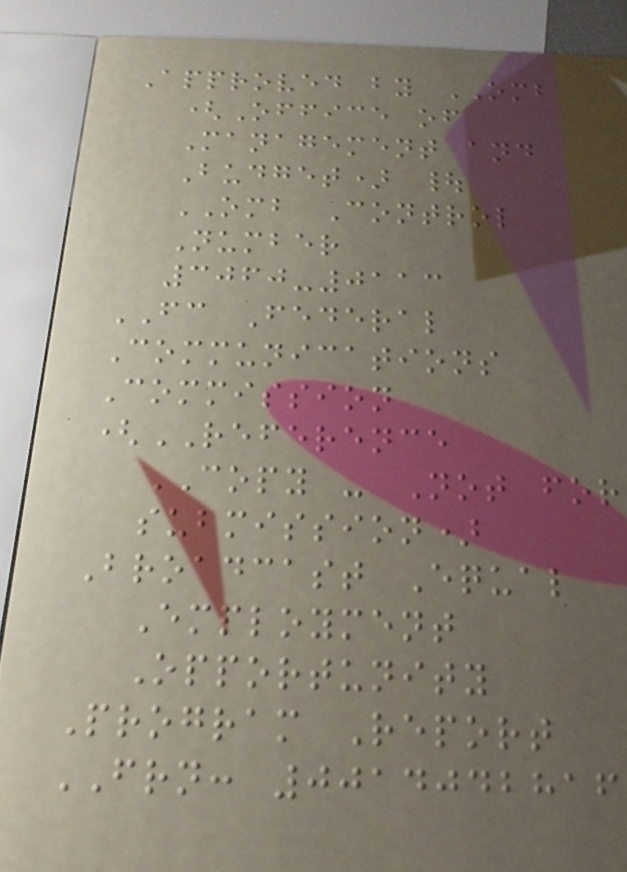Approved by OMB
(Office of
Management and
Budget) |
OMB Control
Number
3060-0113
FC Federal
Communications
Commission
(REFERENCE
COPY - Not for
submission)
Broadcast Equal
Employment
Opportunity
Program Report
FRN: 0014042816
